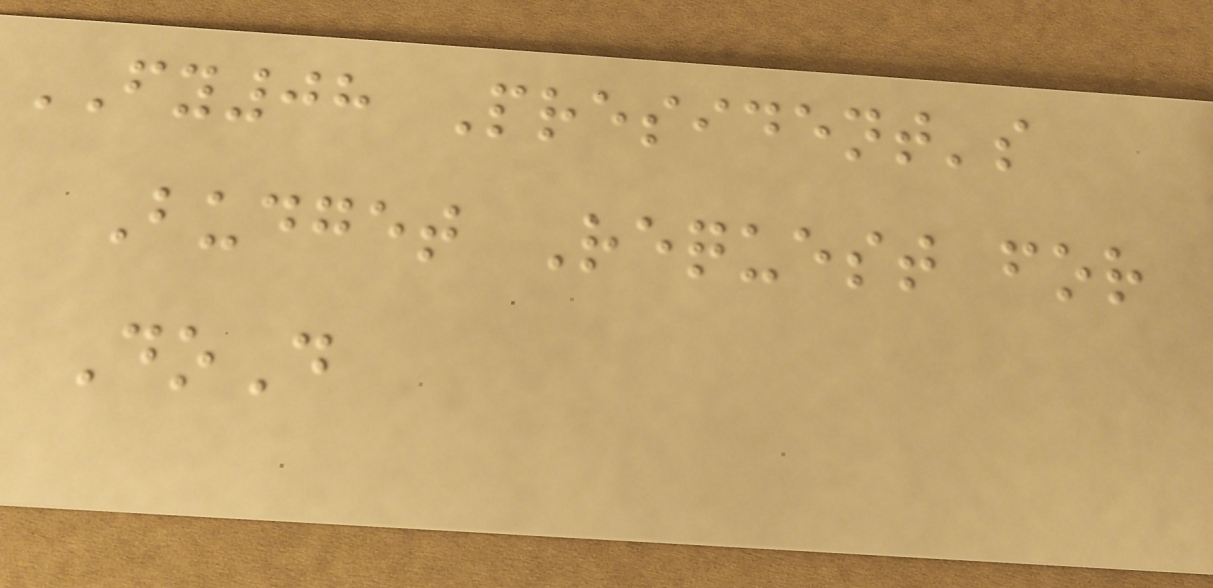FY08 President's
Budget Request for
DoD
